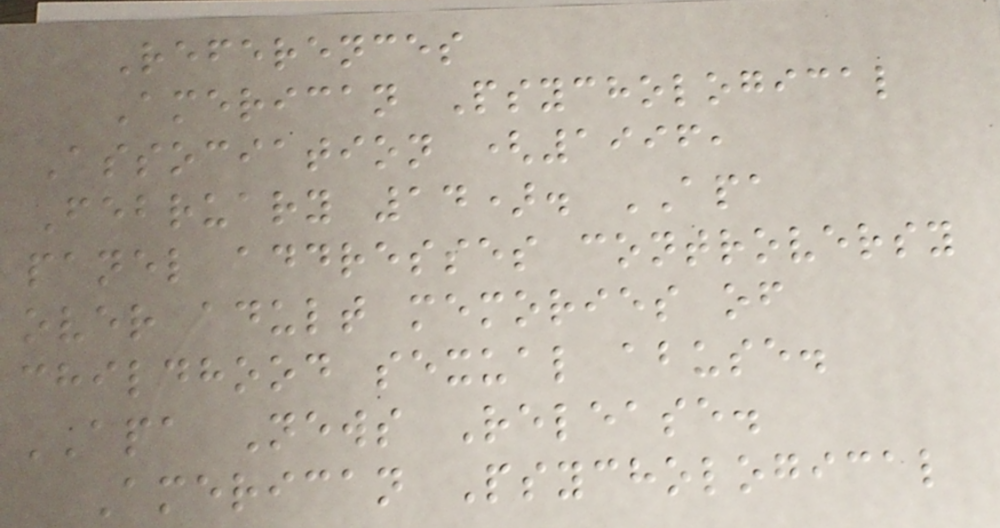References
American Psychological
Association (1996,
February 14). APA
panel addresses controversy
over adult memories of
childhood sexual abuse.
APA News Release.
American Psychological
